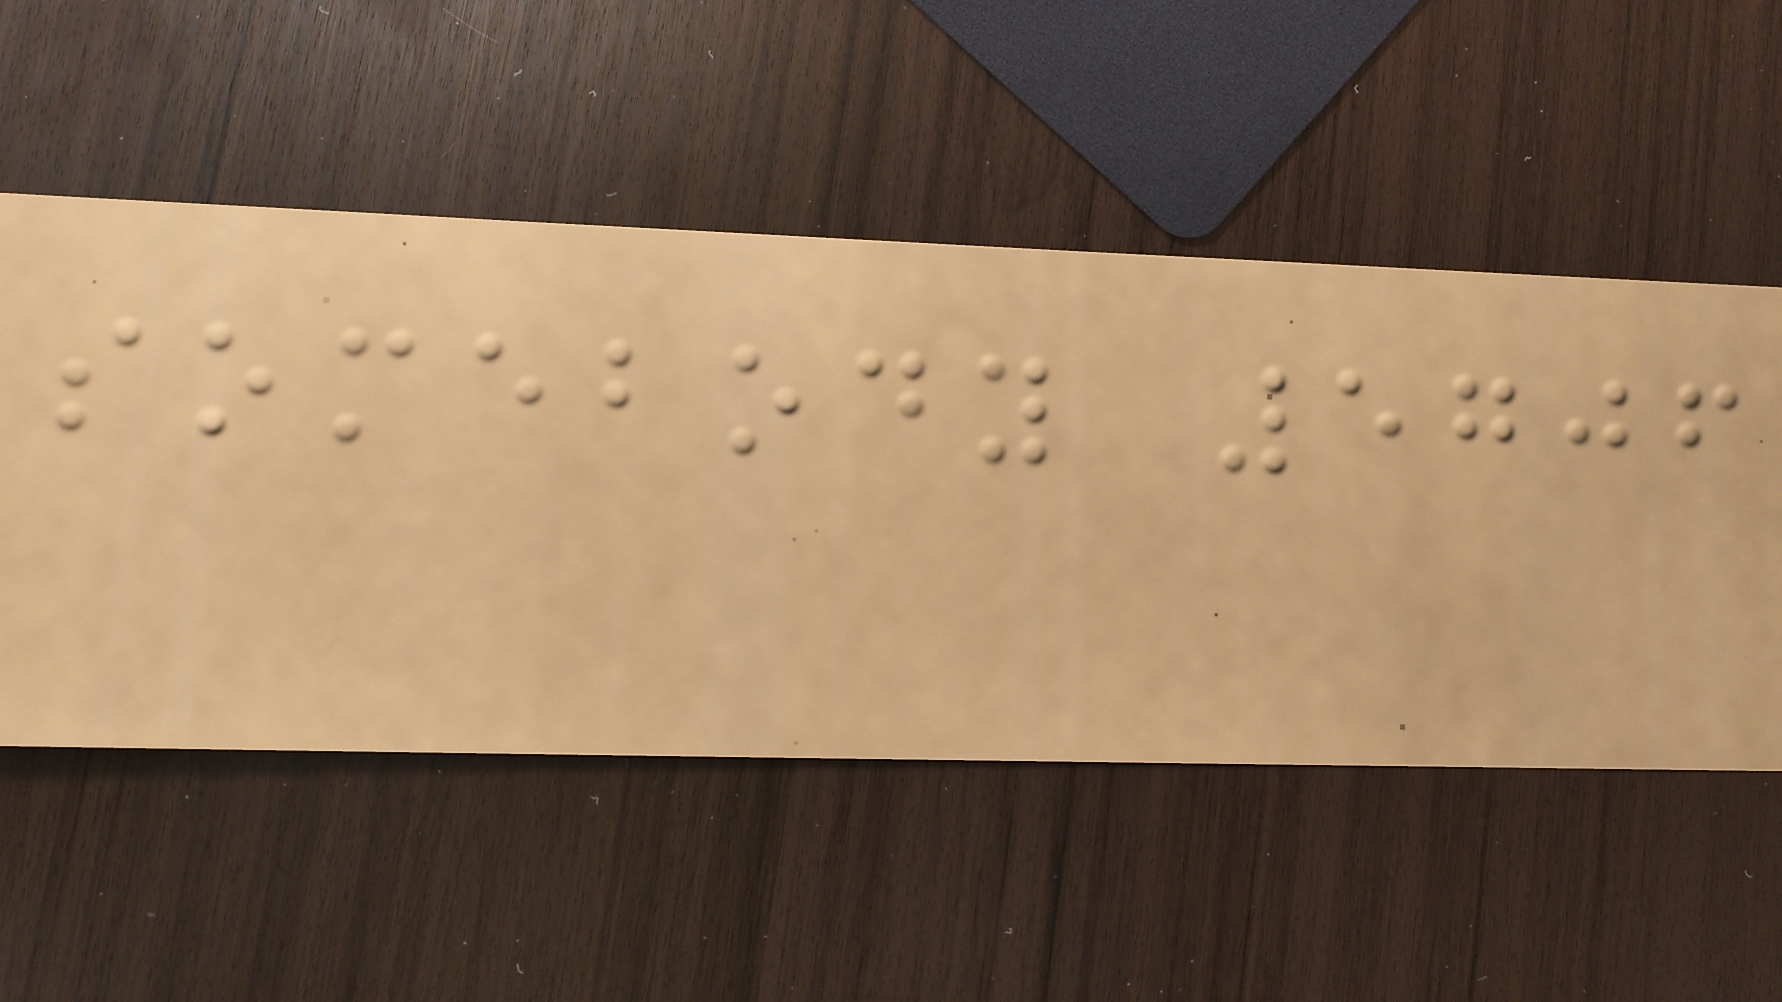somebody 5706
